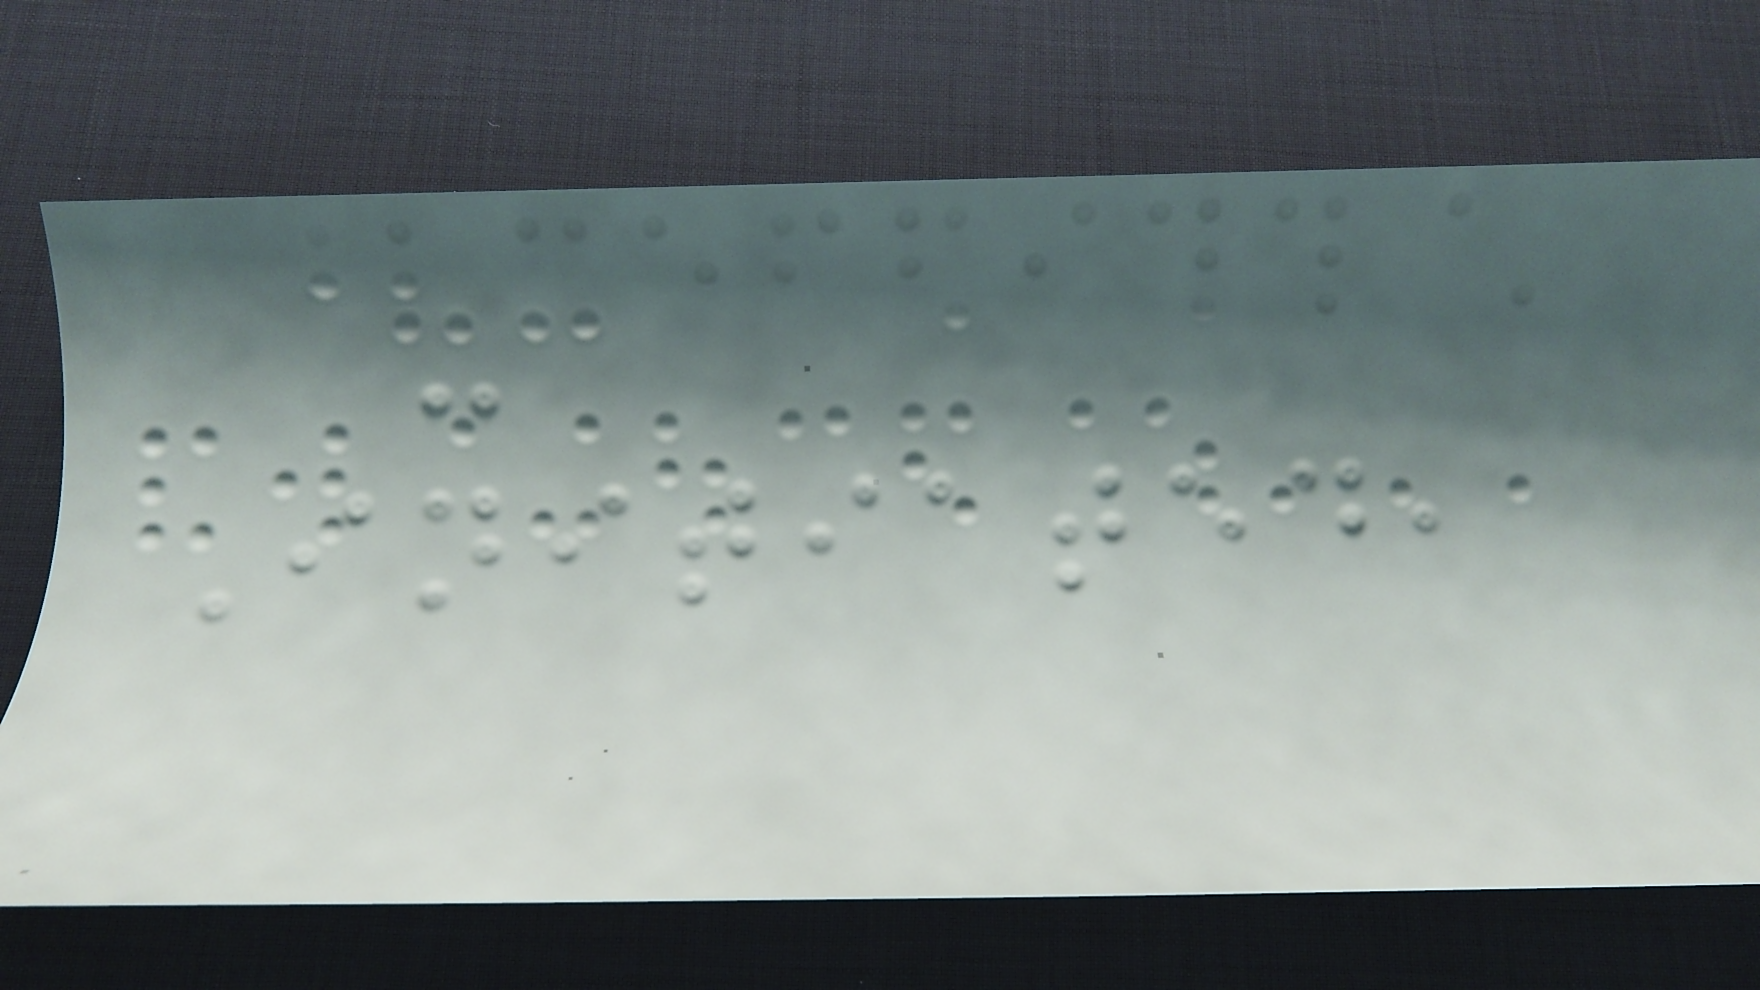-
Initiated,
